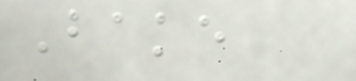Bake
